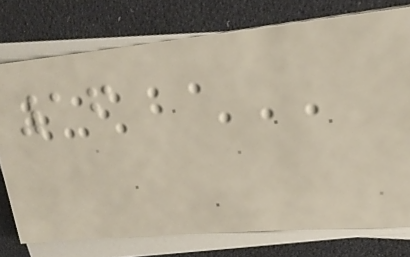16
